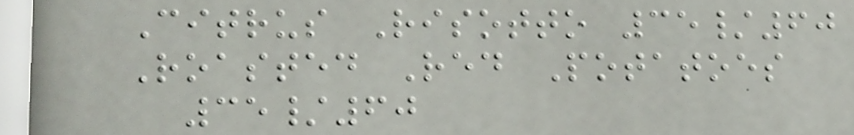Citrus Risotto 35/60
Roasted Red Potatoes
35/60
